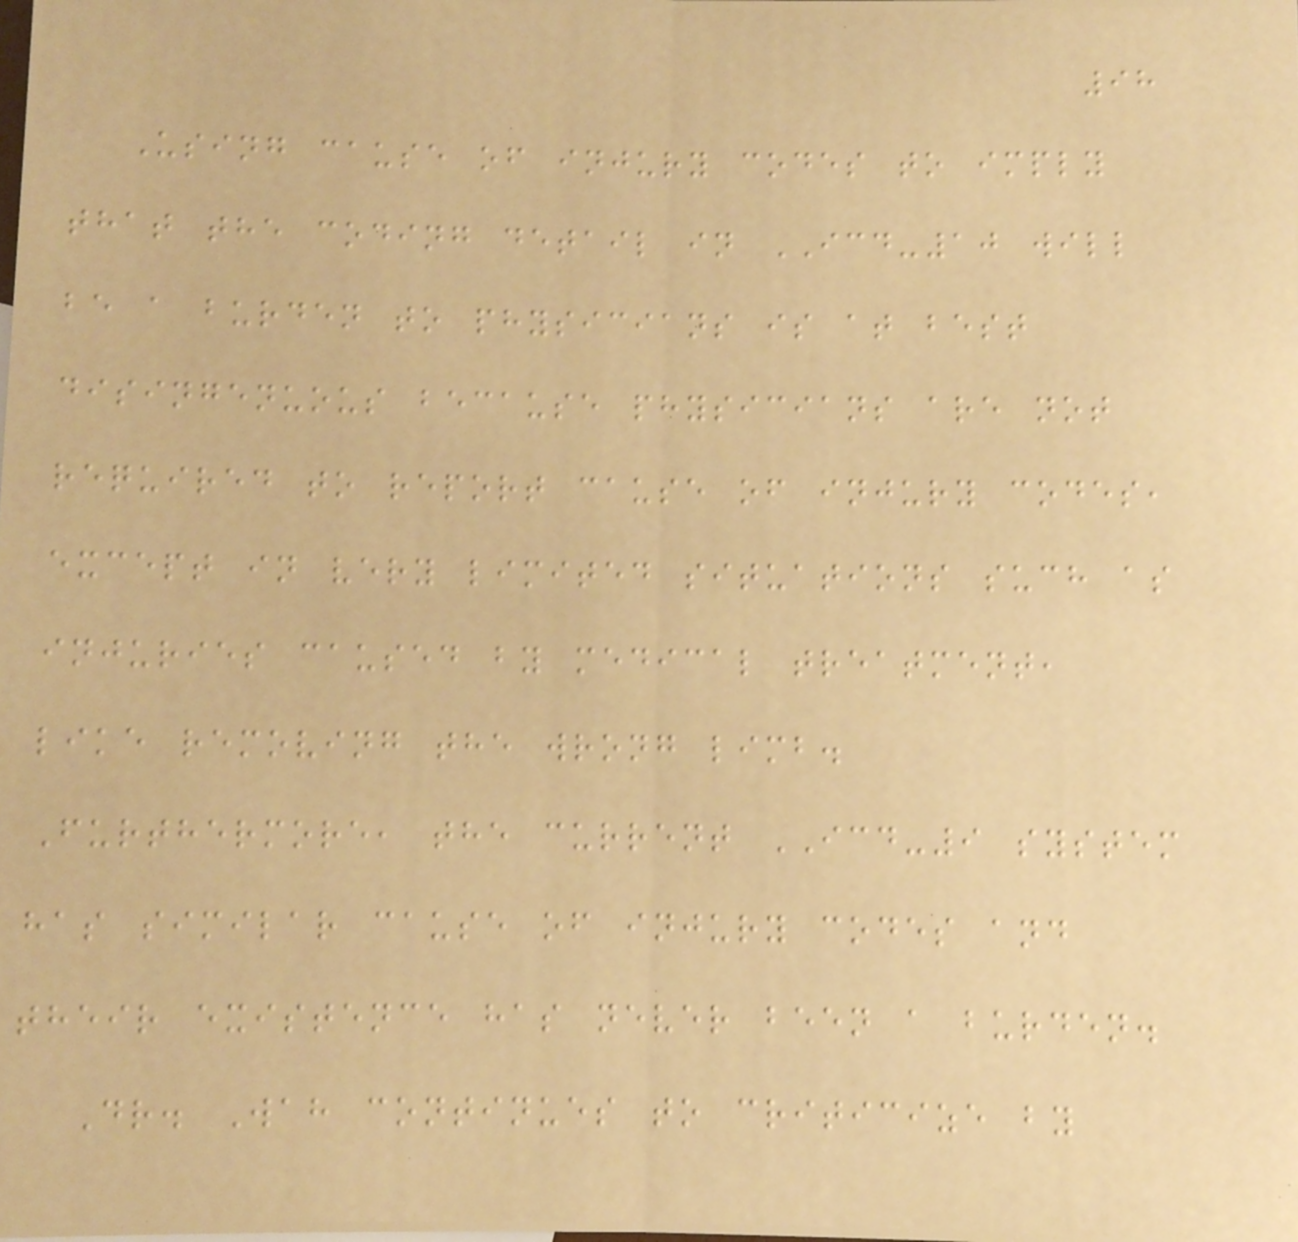98
Using cause of injury codes to imply
that the coding detail in ICD-10 will
be a burden to physicians is at best
disingenuous because physicians are not
required to report cause of injury codes,
except in very limited situations such as
injuries caused by medical treatment,
like removing the wrong limb.
Furthermore, the current ICD-9 system
has similar cause of injury codes and
their existence has never been a burden.
Dr. Wah continues to criticize by
